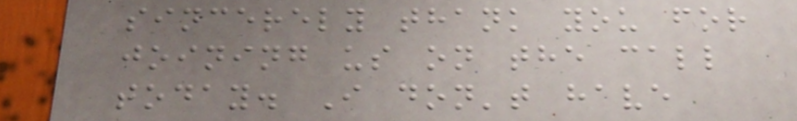sincerely thank you for
joining us on the call
today. I don't have
